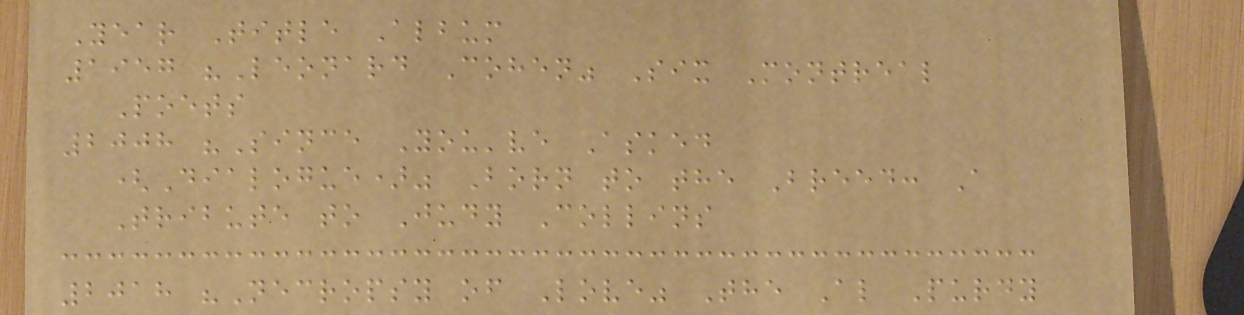Year Title Album
1957 "Leonard Cohen" Six Montreal
Poets
2008 "Since You've Asked
(Dialogue)" Born to the Breed: A
Tribute to Judy Collins
2018 "Necropsy of Love" The Al Purdy
